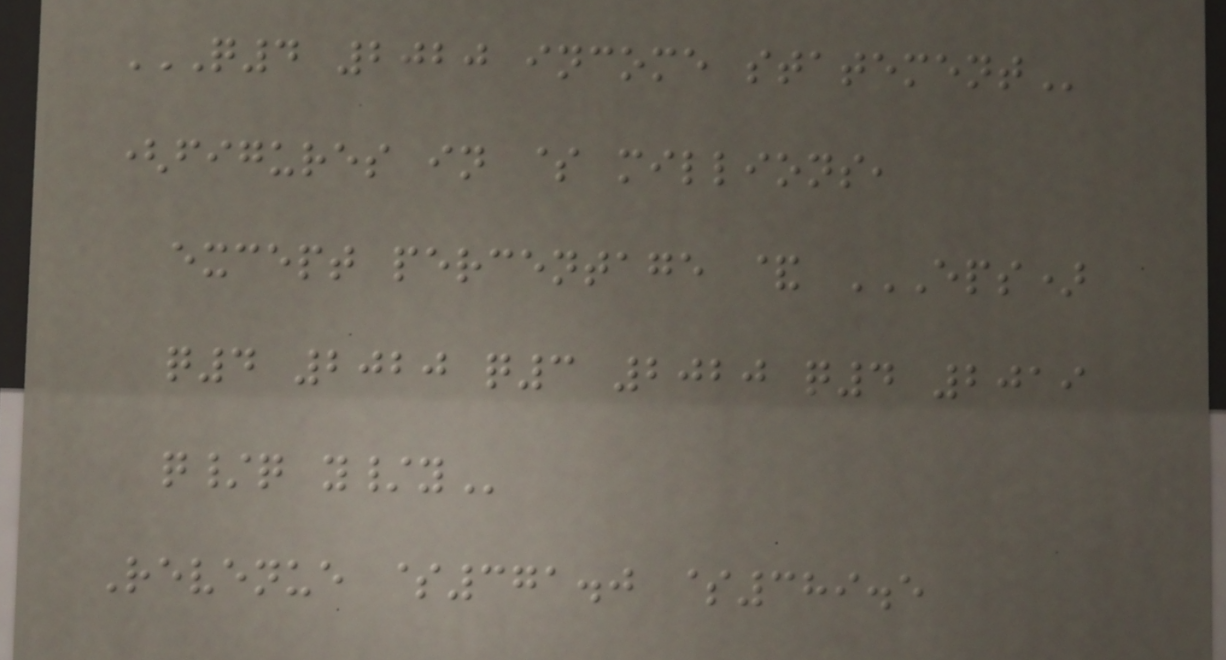Q4 2020 INCOME STATEMENT
(figures in $ millions,
except percentage & EPS)
Q4 2020 Q3 2020 Q4 2019
Q/Q Y/Y
Revenue $371.0 $389.5
